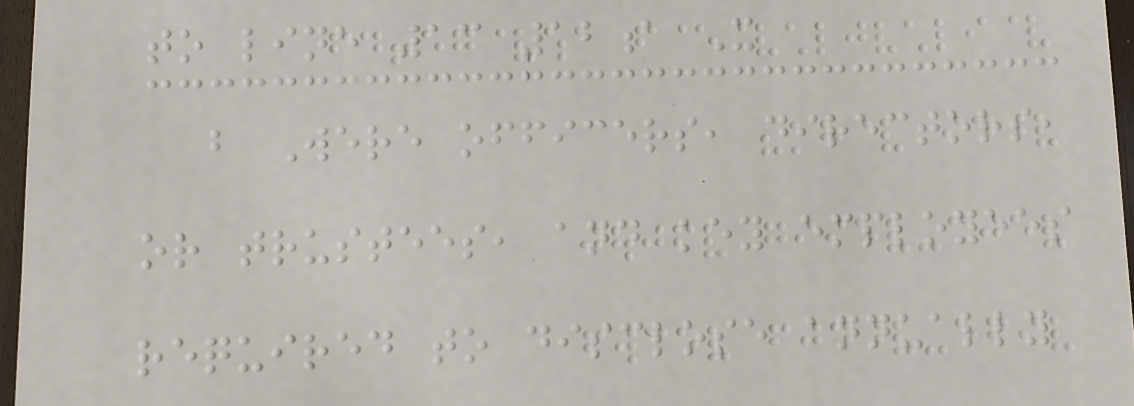to line 13 12a X
b Were officers, directors,
or trustees, and key employees
required to disclose annually
